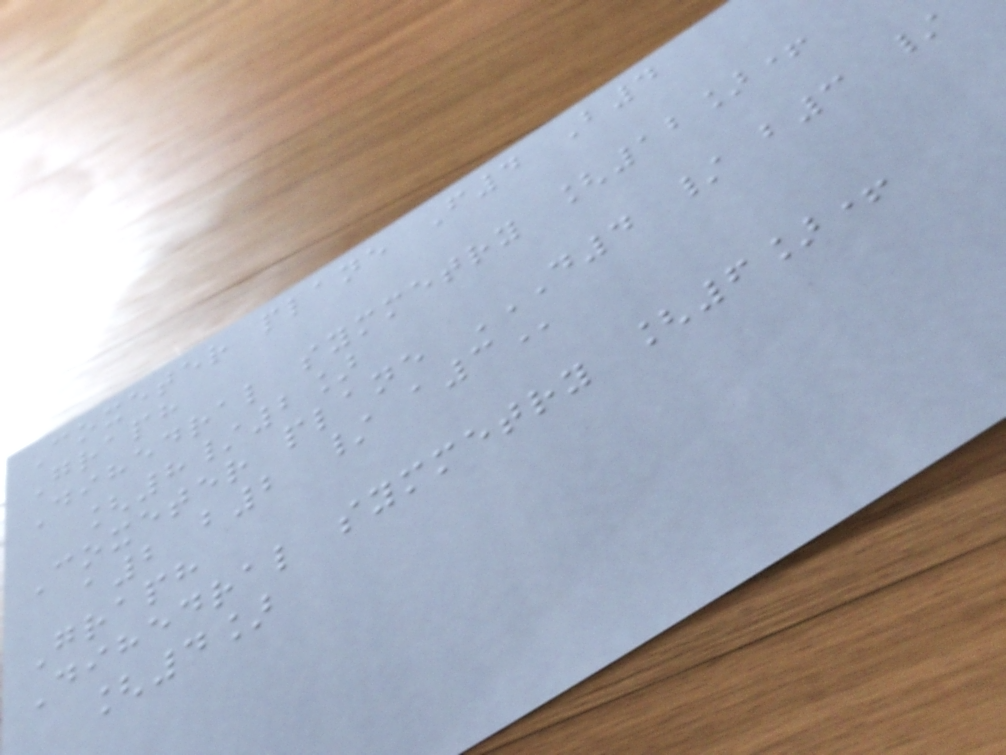Coxeter plane F4 B4
Graph
Dihedral symmetry [12]+
[8/2]
Coxeter plane D4 / B3 /
A2 B2 / A3
Graph
Dihedral symmetry [6]+
[4]
